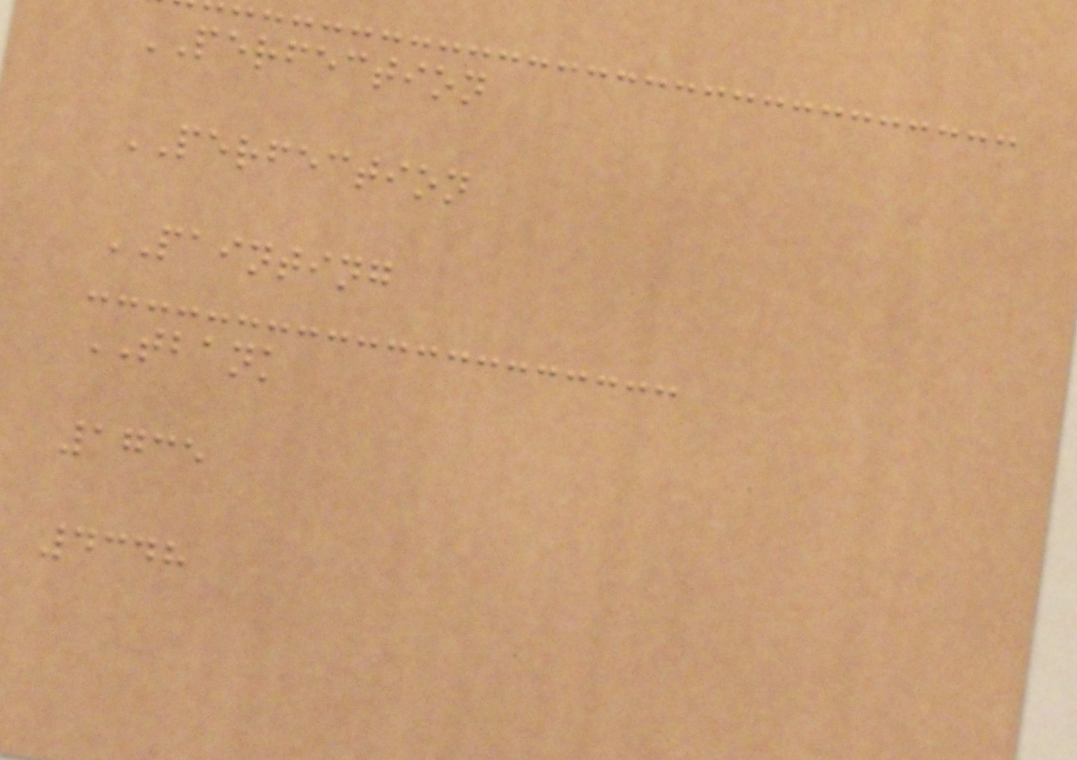PERFECTION
PERFECTION
PAINTING
TBANK
1735
4348
